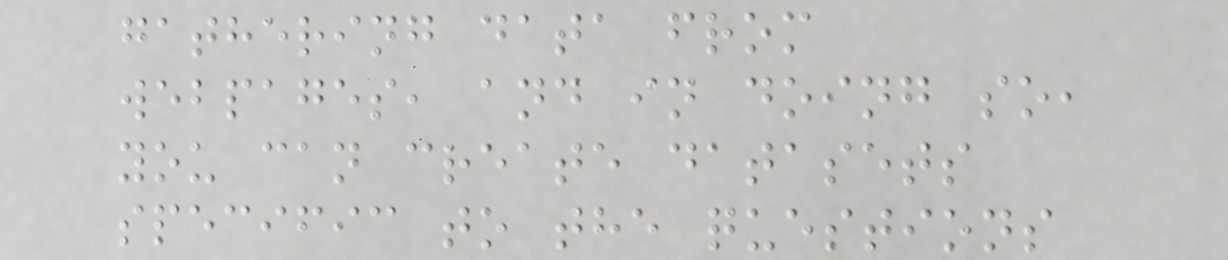gathering data from
webpages, and in doing so,
you can create datasets
specific to the questions
